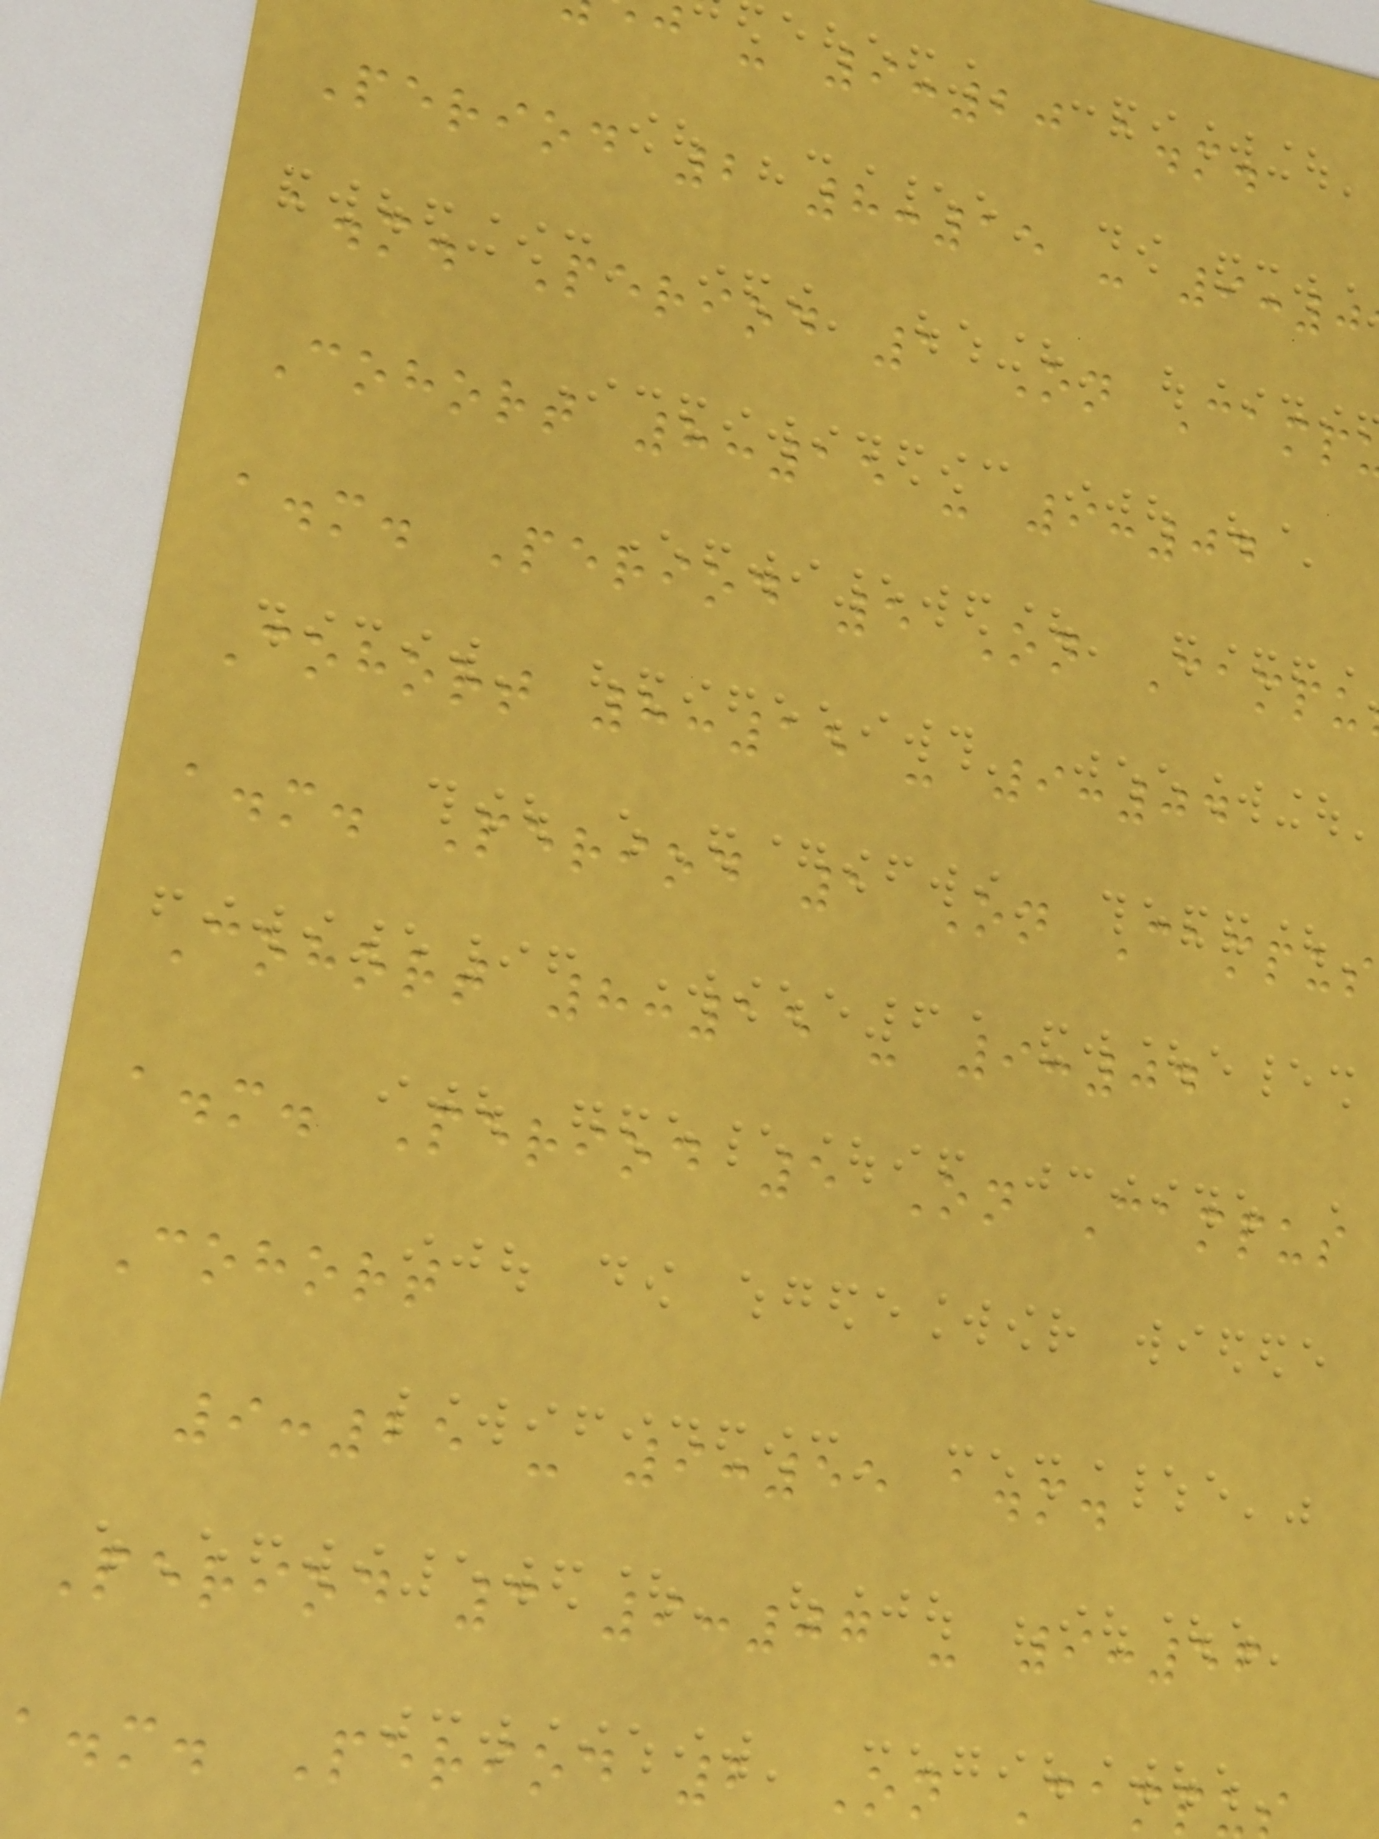j - 9:20 a.m.
Period 2 8:15 - 9:0
a.m. Period 1 On Camp
Cohort 8:15 - 9:04
a.m. Period 5 On Campu
Cohort 8:15 - 9:04
a.m. Period 1 On Campus
Cohort 8:15 - 9:04
a.m. Period 5 On Campus
Cohort
9:25 - 9:55 a.m.
Period 3 9:07 - 9:56
a.m. Period 2 On Campu
